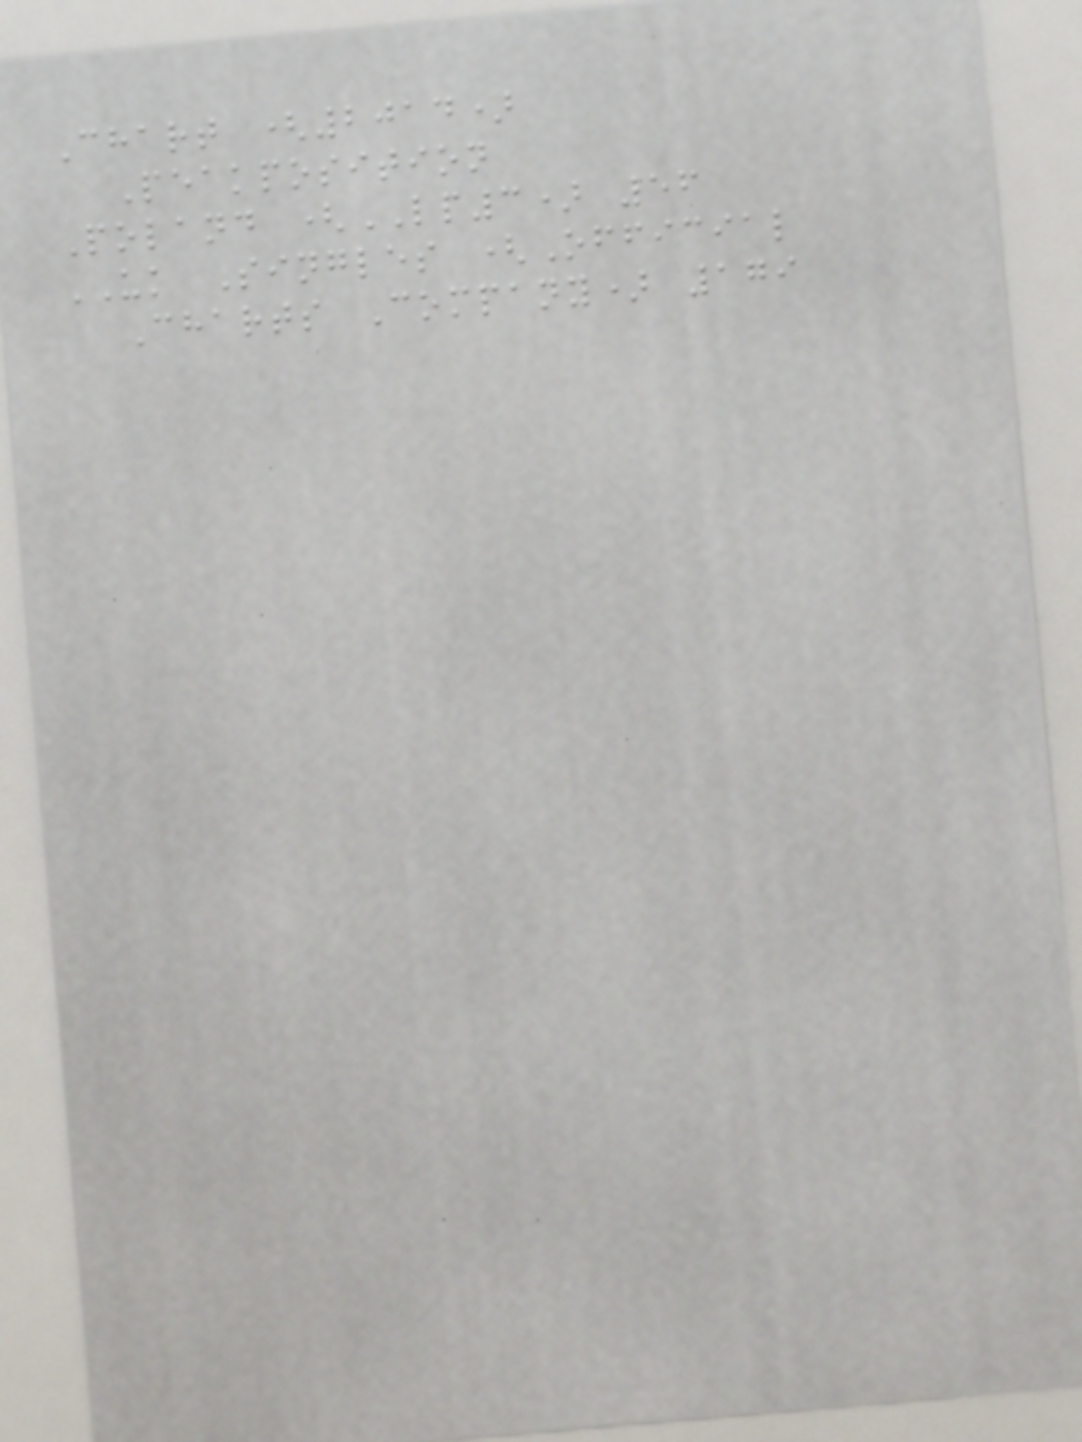Chart (2014)
Peakposition
Poland (LP3) 56
UK Singles (Official
Charts Company) 179
